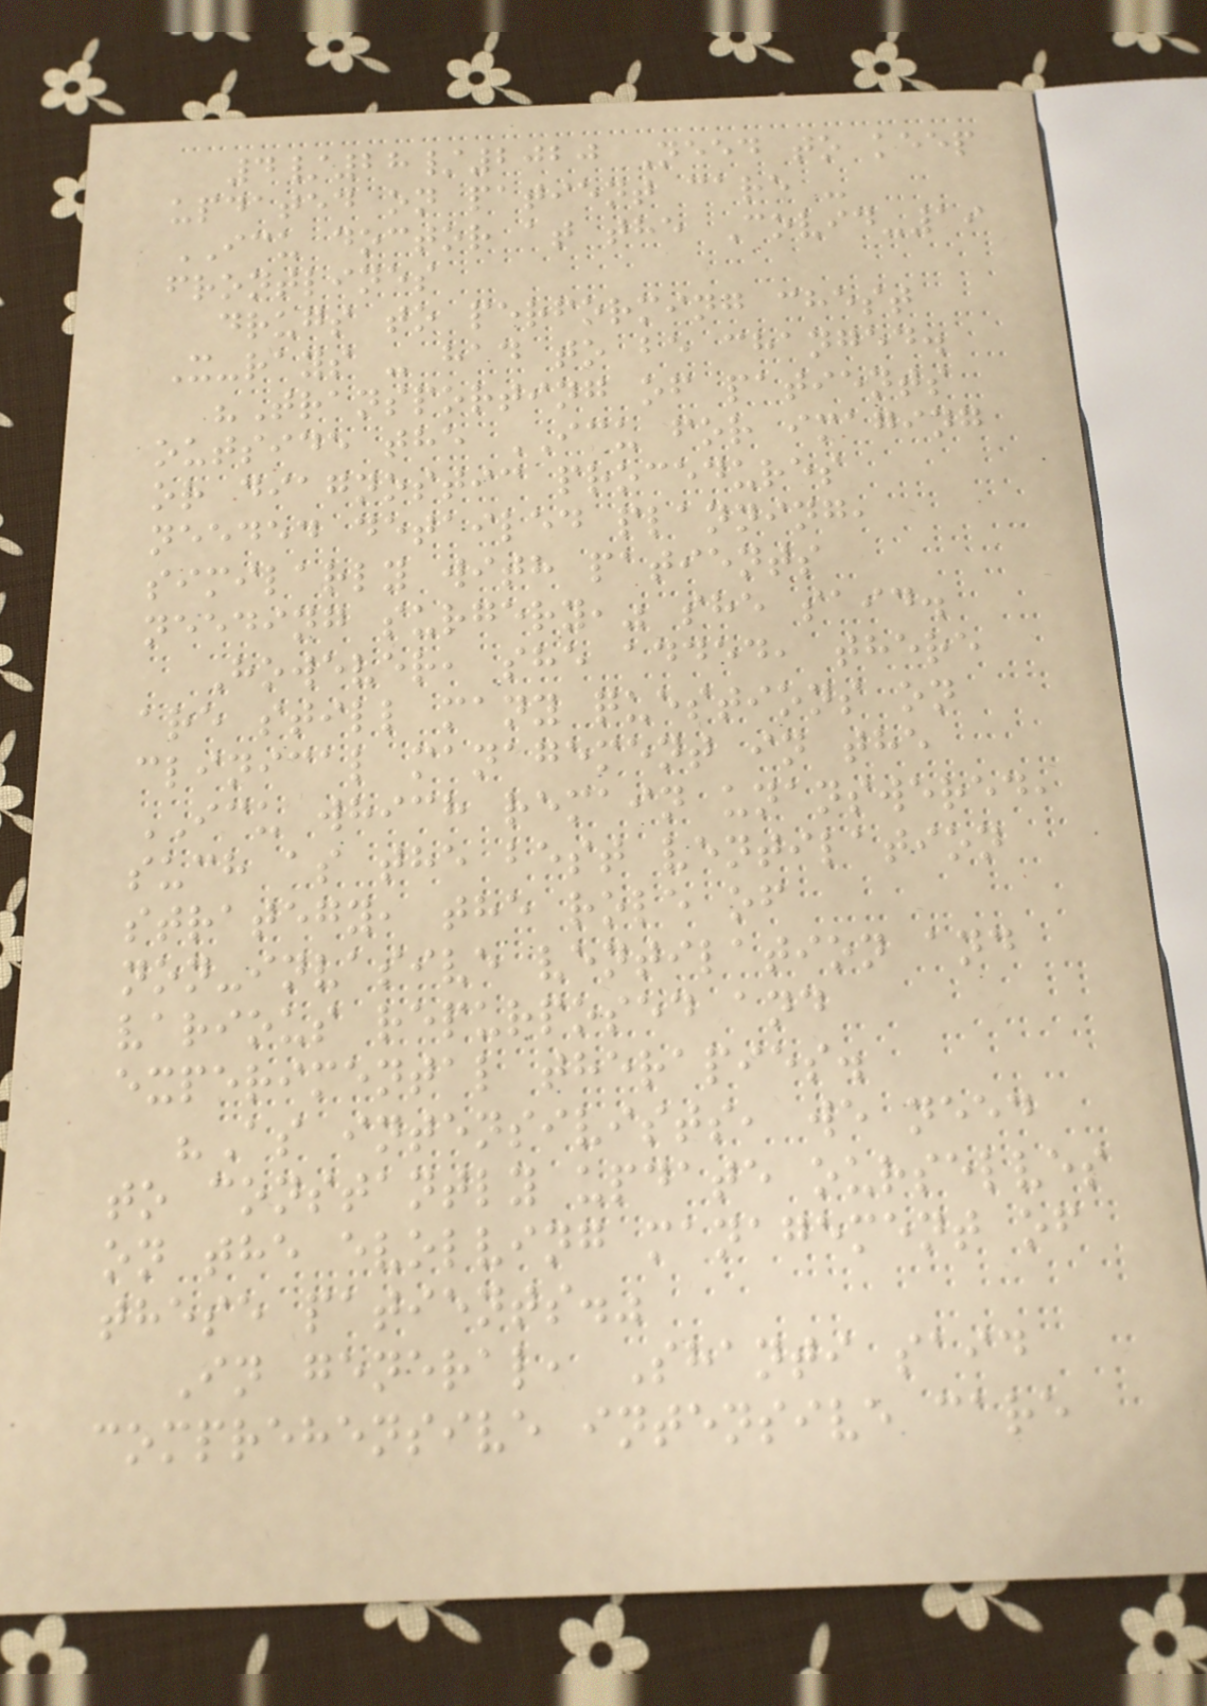4/28/2020 Need to keep
updated on patient care -
ICU doctor at the Covid-19
frontlines
drugs to performing chest
X-rays - had to be changed.
"Transporting of patients
outside the ICU for imaging
or diagnostic procedures
needed detailed planning,
similarly with patients
needing surgery," she said.
However, she added, there
are still many questions on
clinical management in the
ICU which remain unanswered,
such as the best ventilation
strategy, the role of
non-invasive ventilation and
various repurposed and
experimental therapies.
"As intensivists, we need
to constantly update ourselves
on the evolving management of
these patients."
In general, Shanti said
comprehensive intensive care
